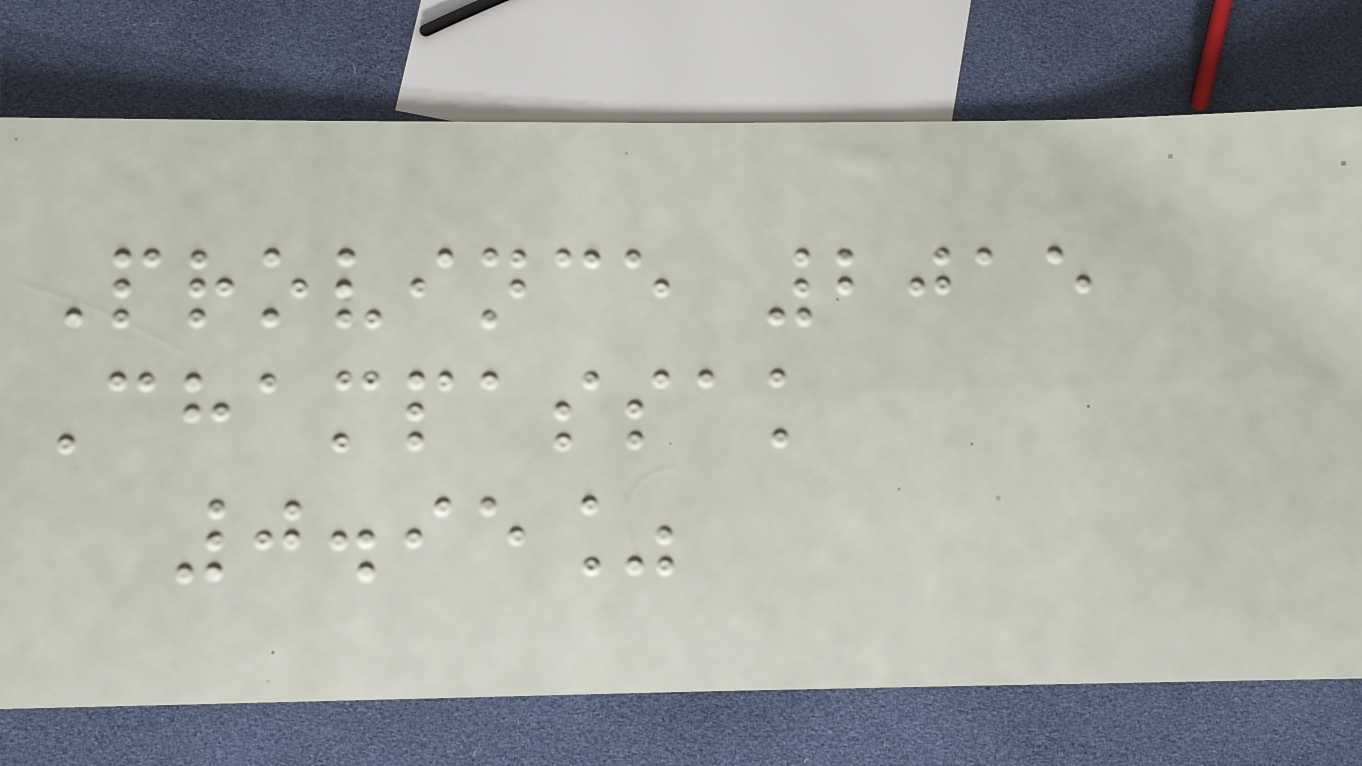Province 2015
Champassak
0.95%
